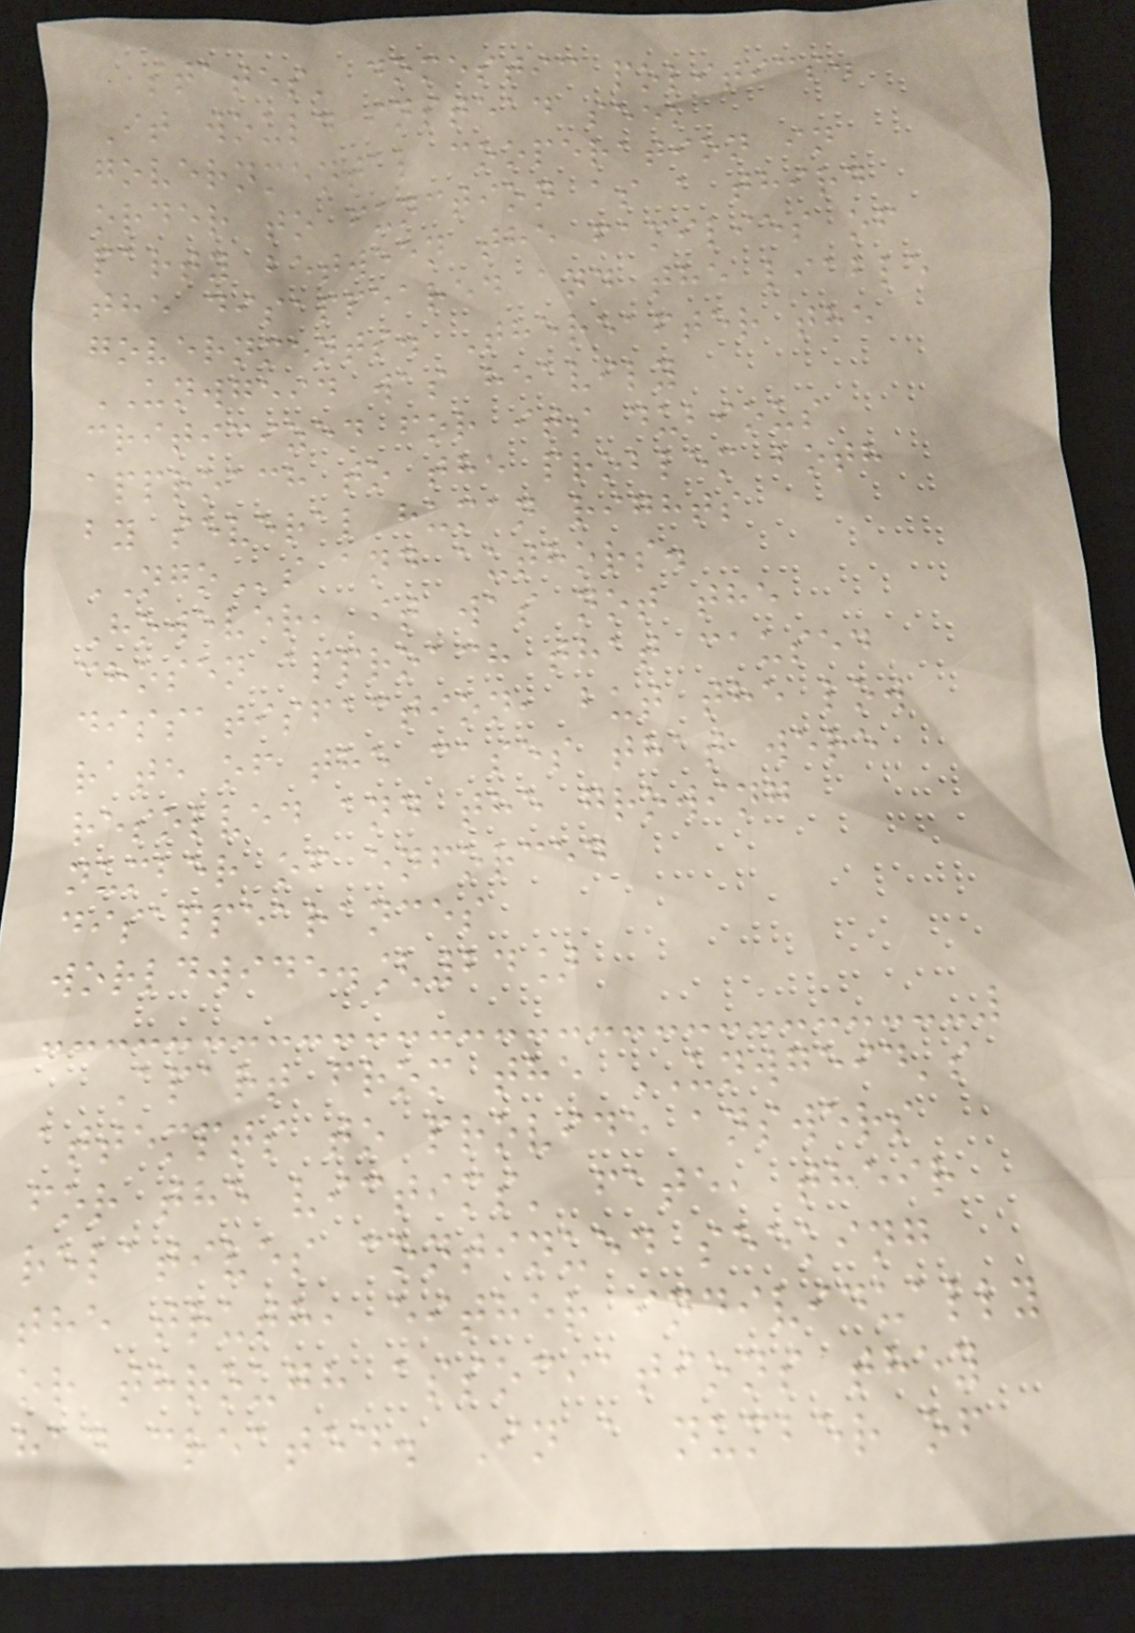states' domestic politics.
It would instead seek
governmental cooperation in
order to function as a third
party between the families of
the disappeared and the liable
governments. Thereafter the
UNWGEID was heavily
criticized for its dubious
approach to the problem both
by several human rights
NGOs and authors.
However, it was not the
chosen approach that caused
dissatisfaction, but the low
rate of the cases that were
resolved and the growing
number of enforced
disappearances
worldwide.[24]
Apart from the UNWGEID's
attempts to provide answers
for the victims' fate, their
relatives continued seeking
the truth, either individually
or through associations they
had created. In a number of
